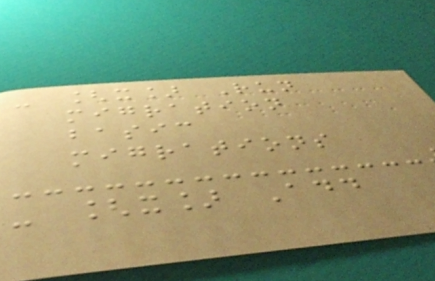- [x] Run
migration
basic
migrations
- [x] Add
